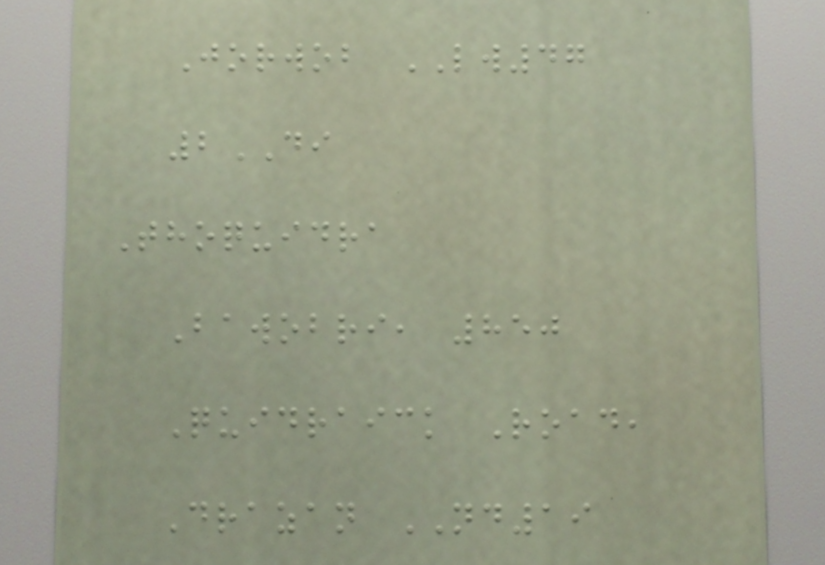Jorwob LW47
2DI
Thoquidra
Bawobri, 850
Quidraick Road,
Drazan ND19
